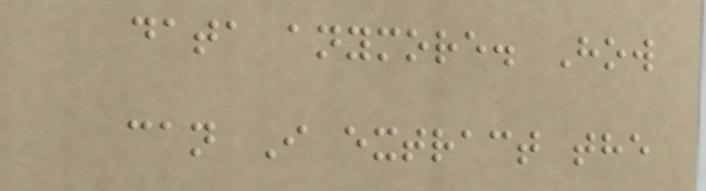data anymore. How
can I extract the
